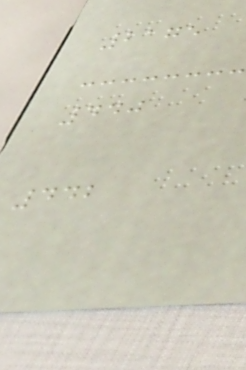2175
440
442
